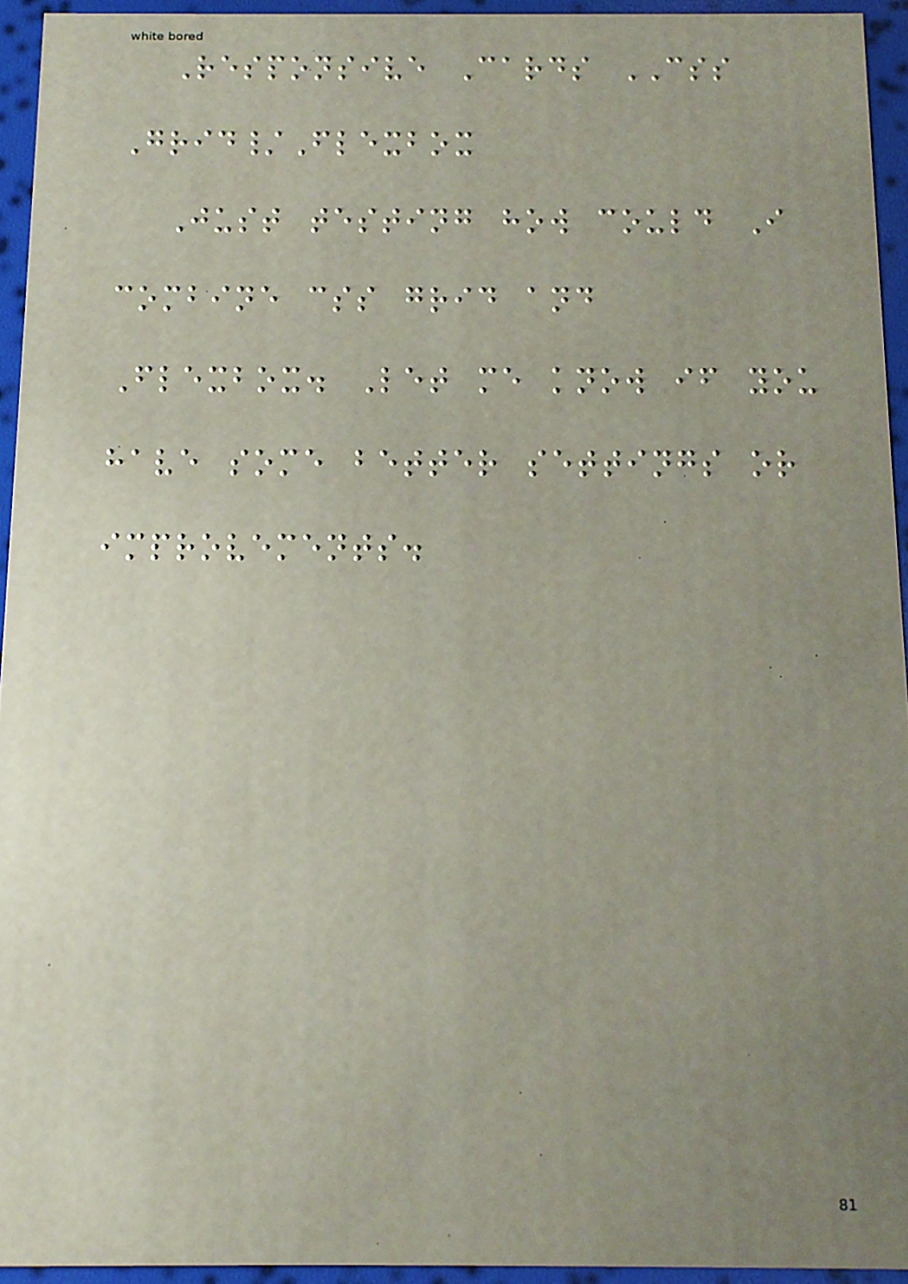Responsive Cards CSS
Grid/Flexbox
Just testing how could I
combine css grid and
Flexbox. Let me know if you
have some better settings or
improvements.
